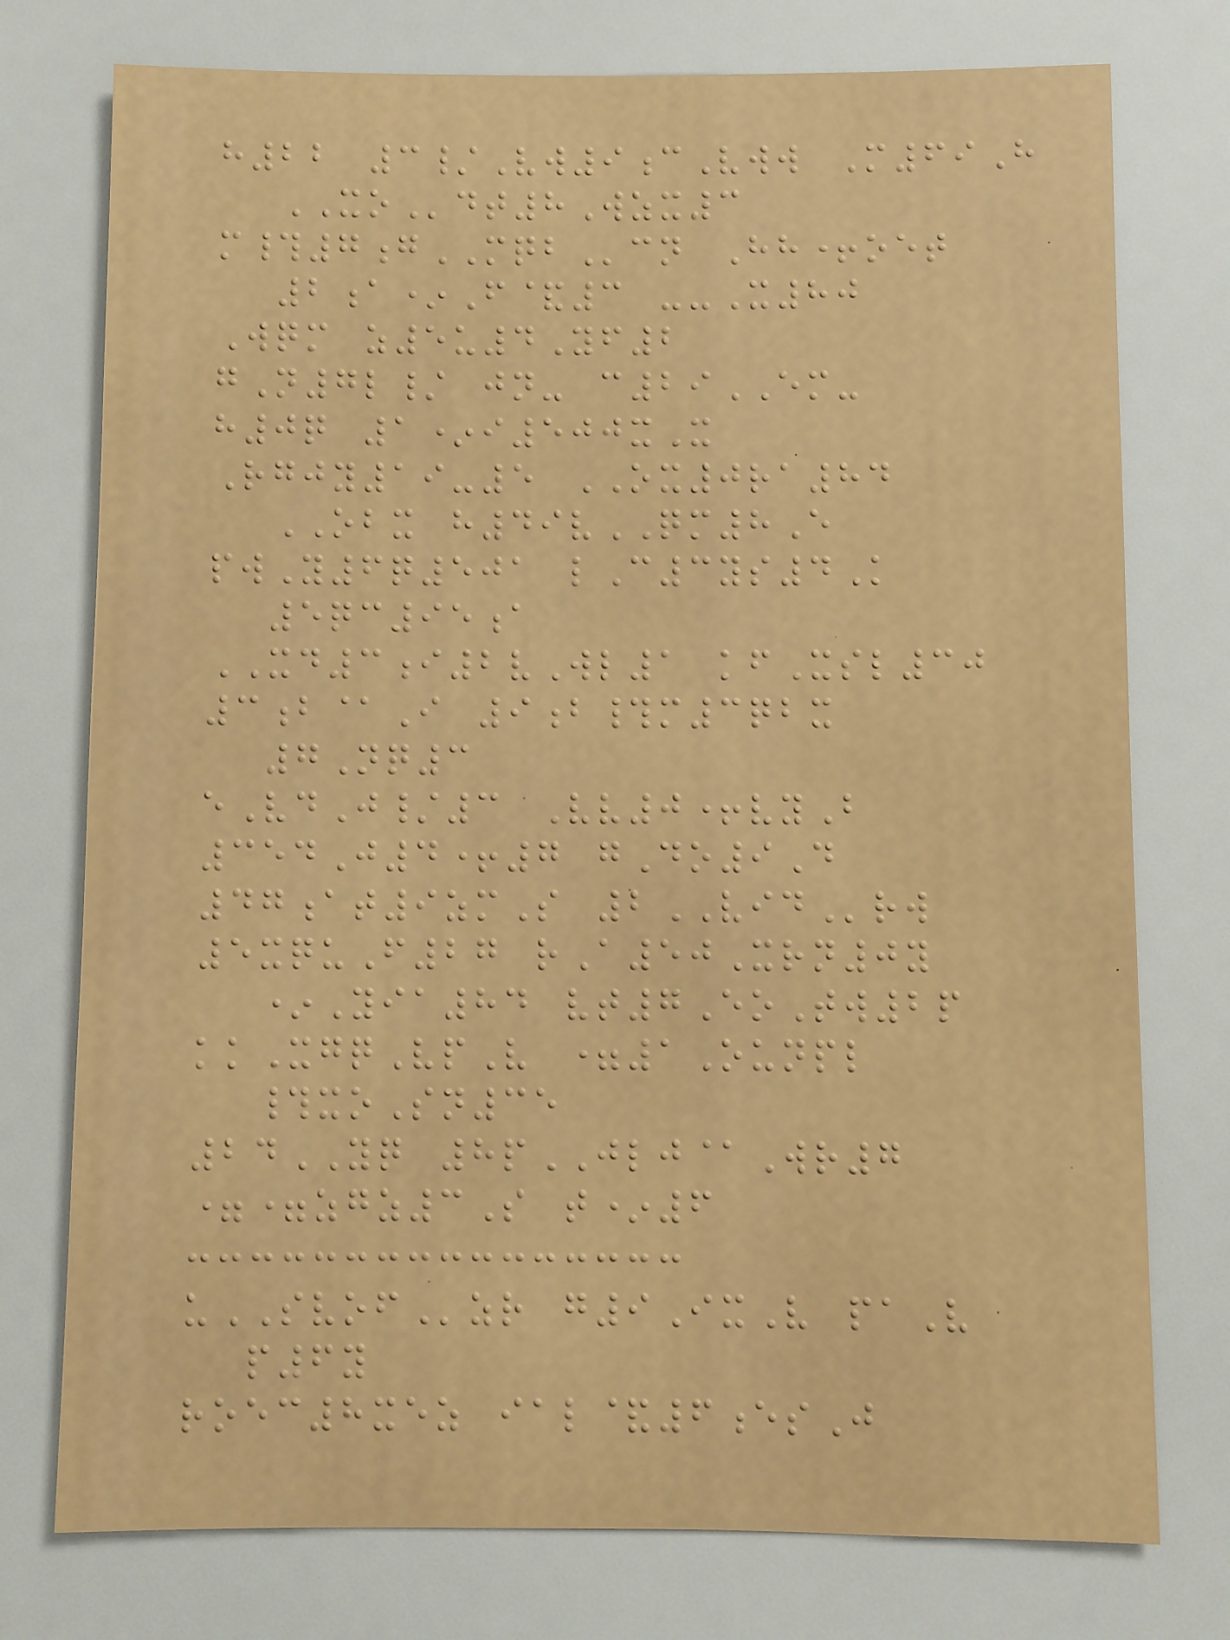h22 3/Vw9cVww M69H
XOdt8Wzx3
m#7gMQBcn Hh+oet
2a*F&3 --X80
Wqm z5u4Yf2
gN7l/ jn- c29EM-
h0q 1*i500xX
Rgjy19-5 OX0ra84
OBX h49vQM8E
pwY6q501 lC3ys4K
5qc95a
XD3i2vWl1 kfXsl30
3b@I 9b#m3qbx
7Nq3
eVdJ/3 Vv0+vyB
354J4+7 gDo9D
47at9zmS 2VIDrw
5xquF27 rA50Xrn0y
*Yia84 vt7EoTw2p
kkXgqVpV =1Ounpl
#xoSn35
24YQ 8pJLJ@Wr7
==zgz3S t*6
uSVOFzr g9IxV paV
p6y
roec8xez ial&6esJ
